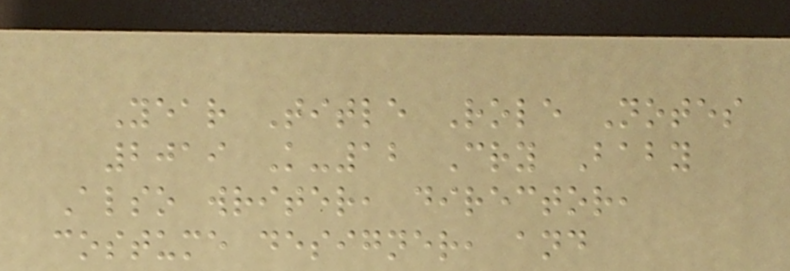Year Title Role Notes
2019 K-12 Cry Baby
Also writer, director,
costume designer, and
